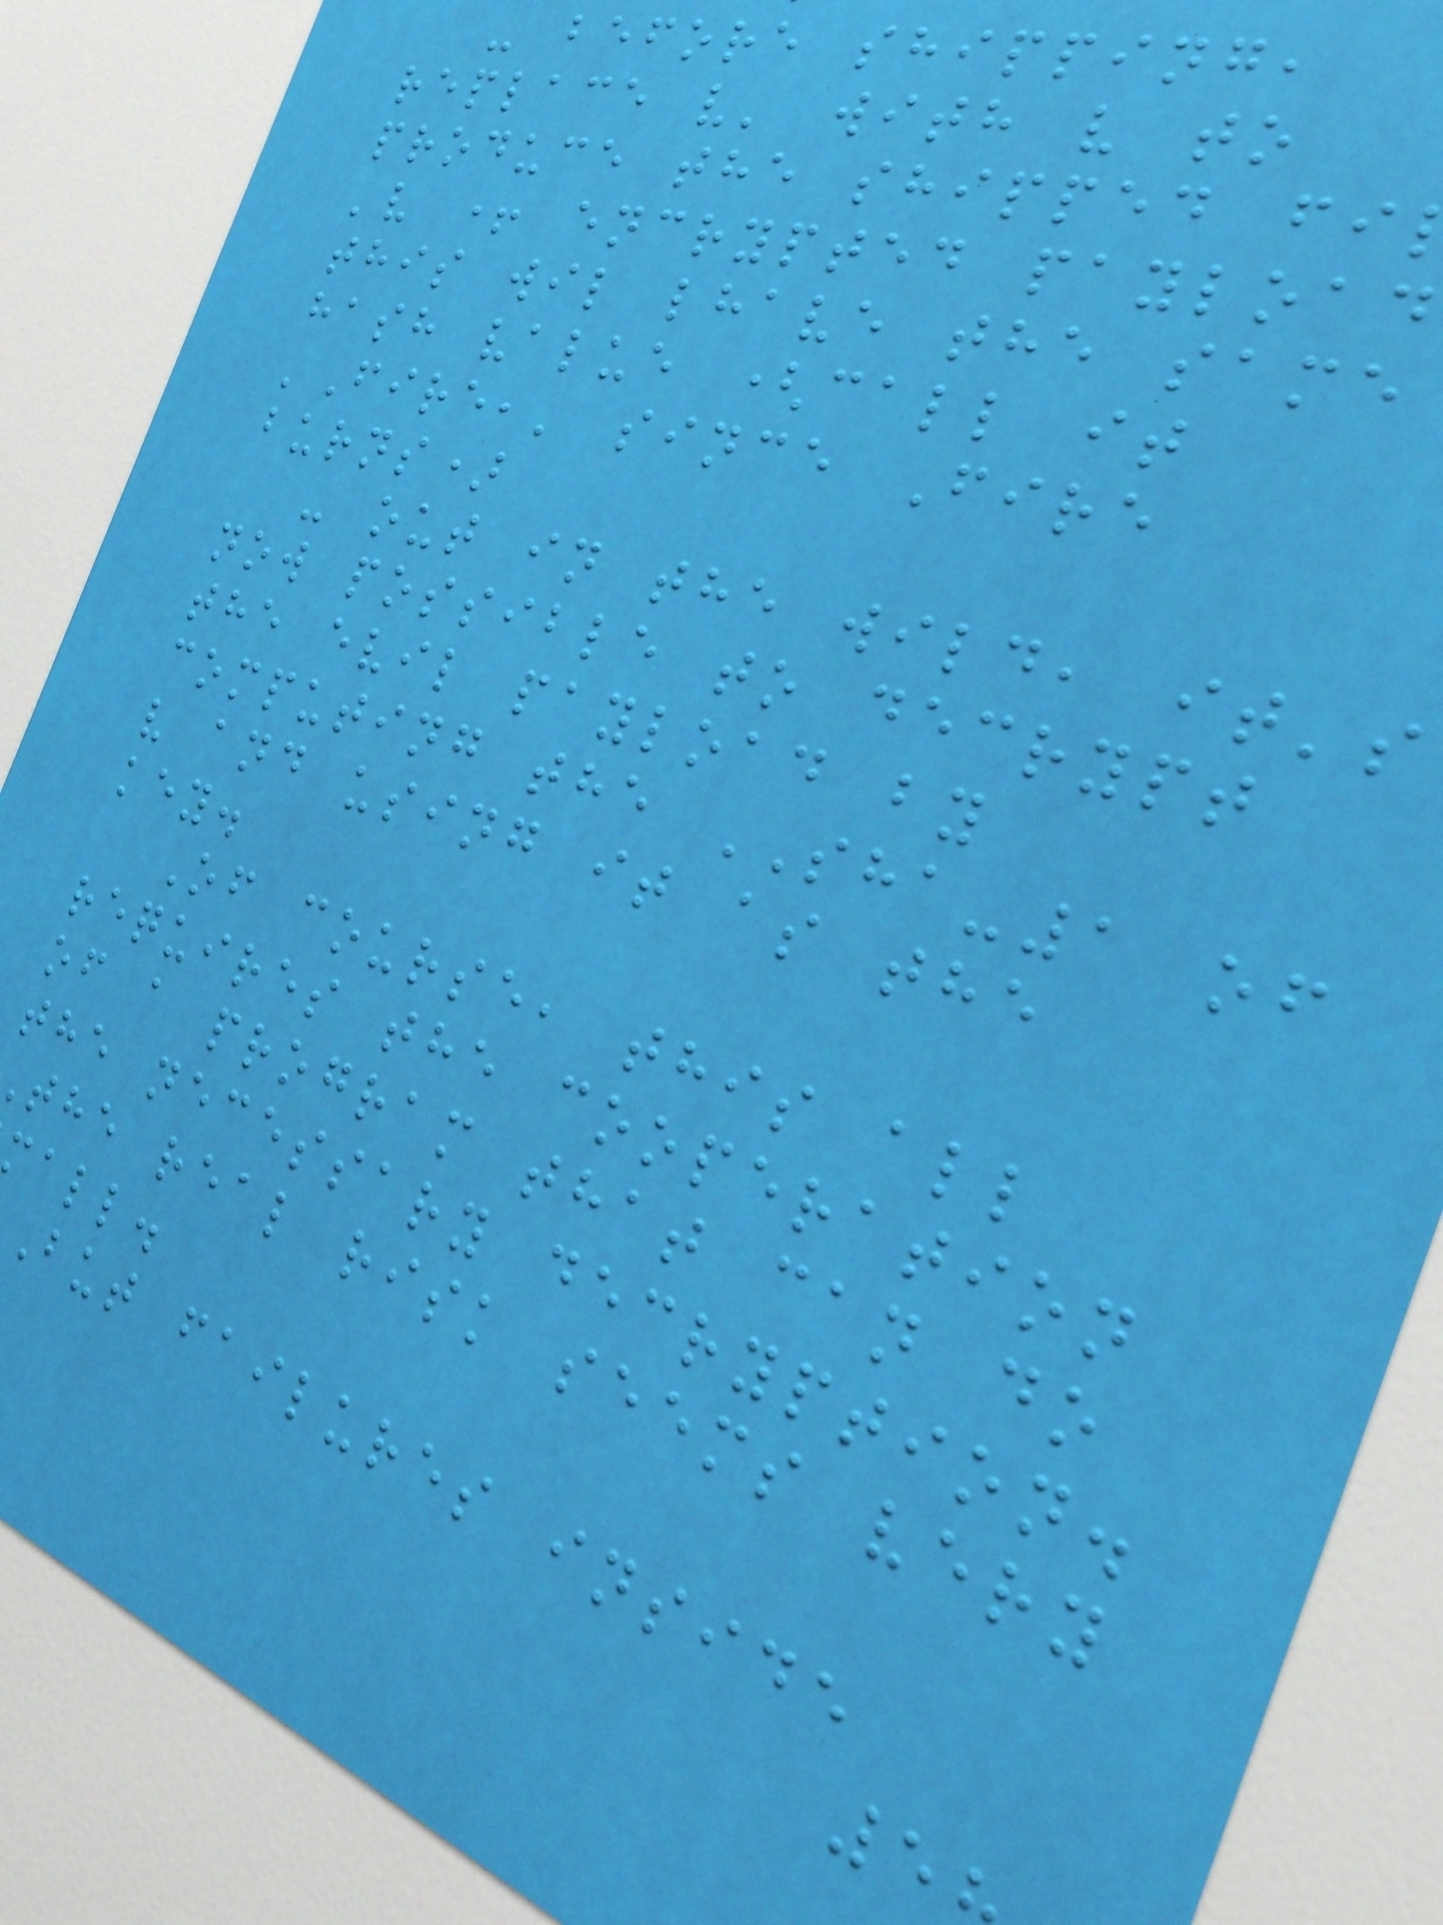- before shipping,
replace v' with v to
produce the shipped fi
'v + encrypted payload
this wil lhave the same
hash value (call it
'Fire,' since Fire
burns)
- out in the wild, it's
now possible to decrypt
the evil payload by
computing the SHA-1 of
v and using it as the
key.
Of course, this all
requires the cooperation
of a program that can do
the necessary decryption.
the real risk seems very
mall.
But failures inside
